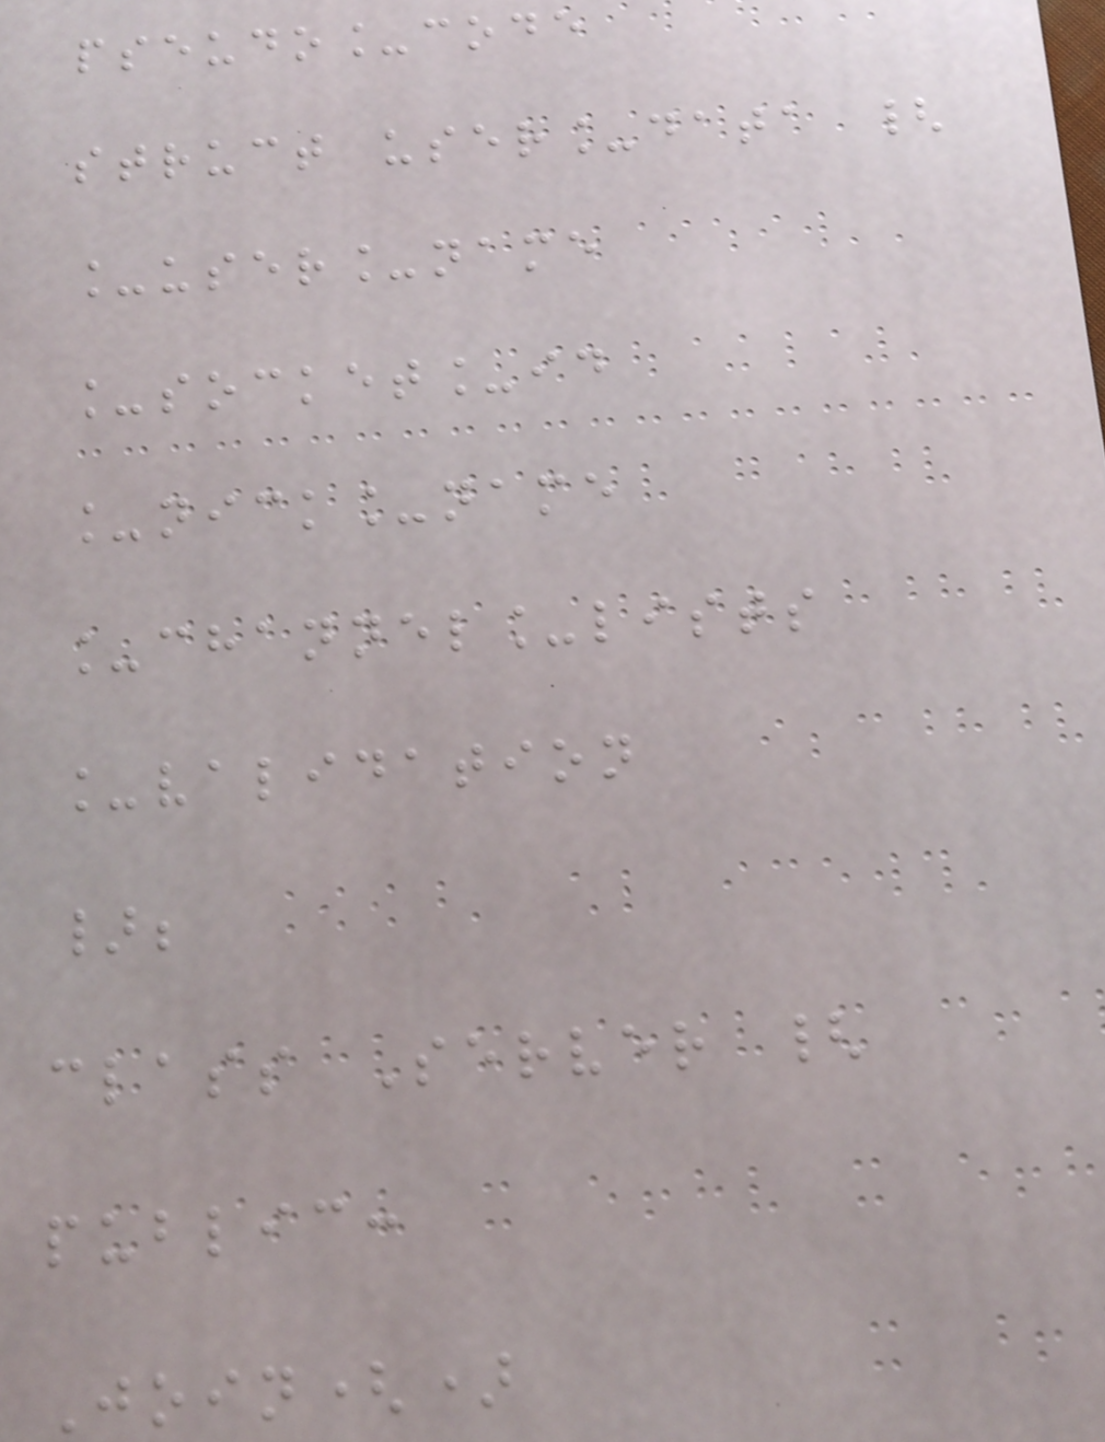pseudo_code
struct user_data {
_user_name
_socket_id
_nick_name
_channel_lists
_validation
};
class Server {
public:
Join()
